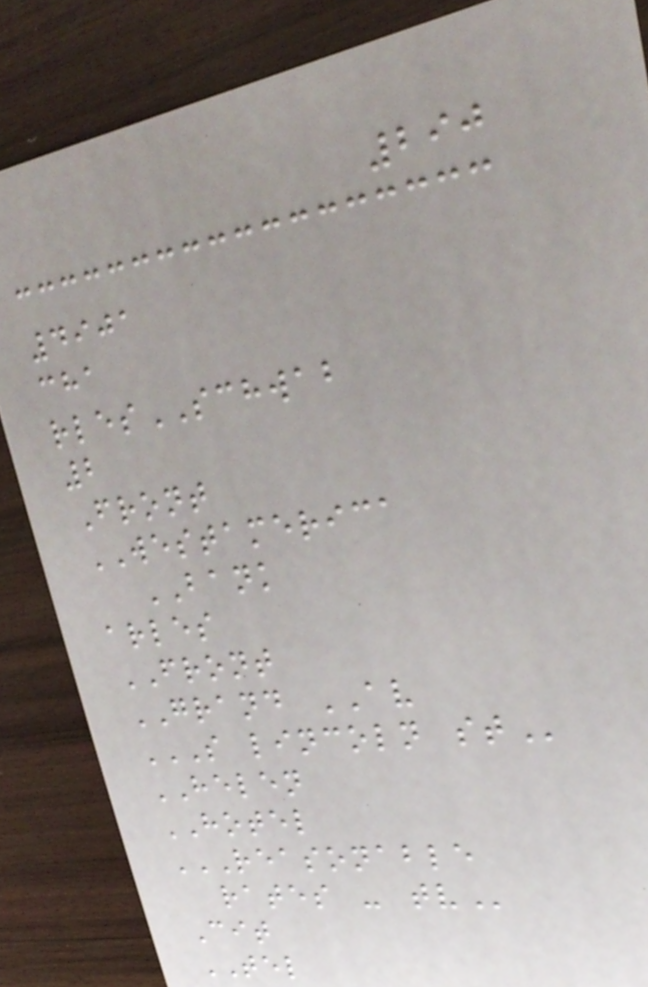290
4901
cha
rlesSCHWAB
2
Front
WESTAMERICA
BANK
arles
FRONT
GRAND AV
S LINCOLN ST
HELEN
HOTEL
REASONABLE
RATES - TV
Cit
TEL
